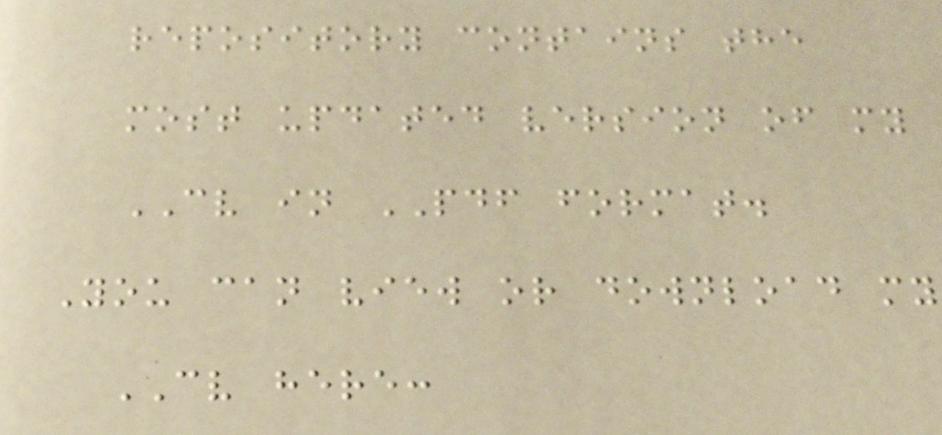repository contains the
most updated version of my
CV in PDF format.
You can view or download my
CV here:
